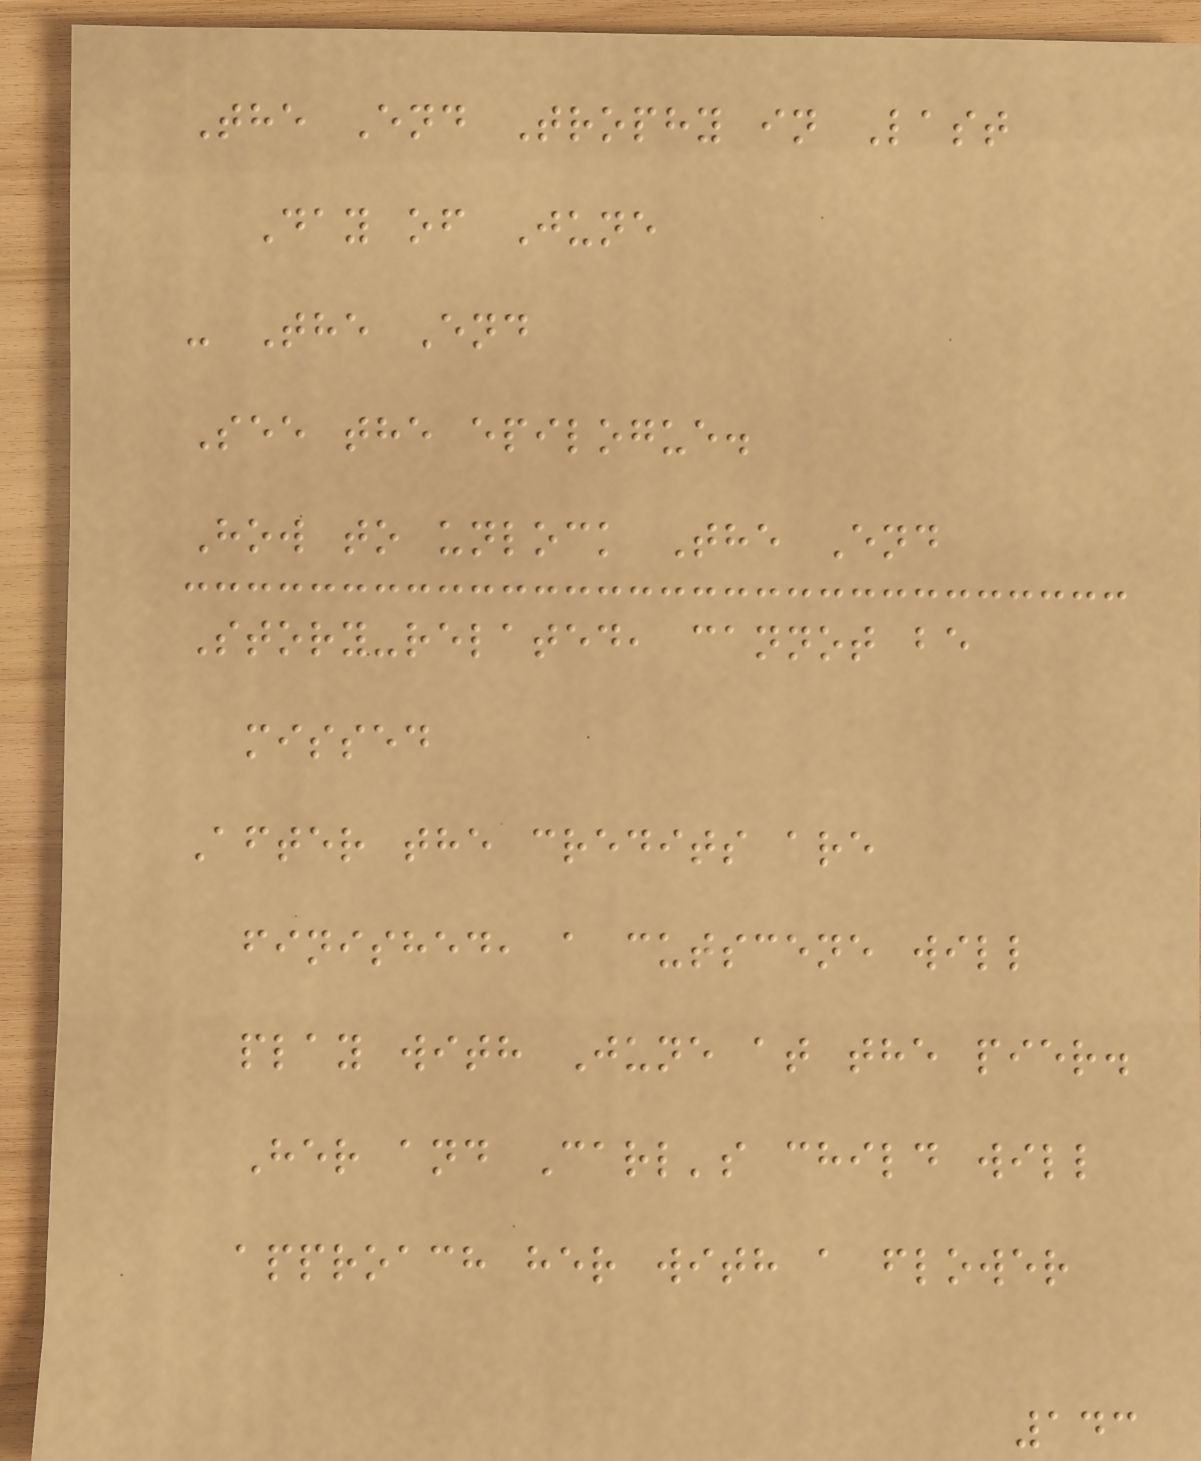The End Trophy in Last
Day of June
- The End
See the epilogue.
How to unlock The End
Story-related, cannot be
missed
After the credits are
finished, a cutscene will
play with June at the pier.
Her and Carl's child will
approach her with a flower
143
